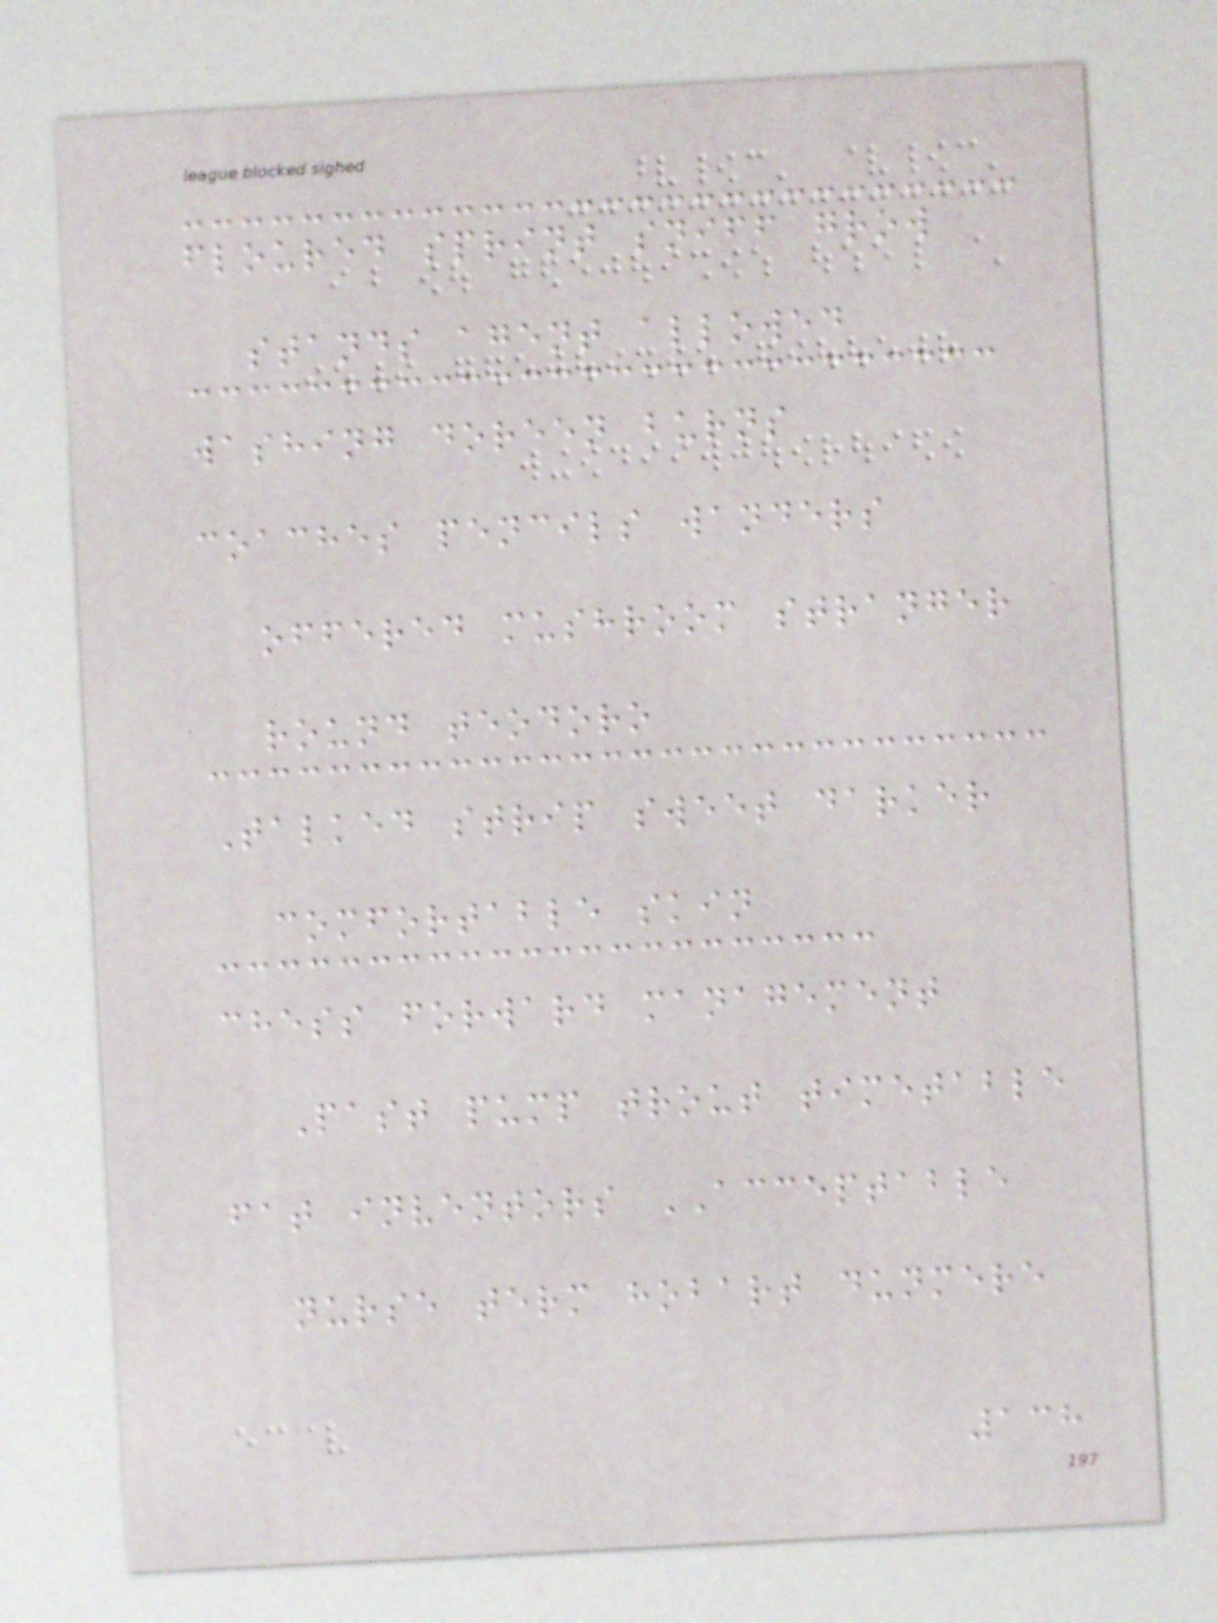floured sprint sniff grow
stands agent allowed
washing doreen burns
coaches pencils wanders
offered mushroom stranger
round teodoro
Talked strip sweet darker
comfortable skin
chess forward management
Past pump trout timetable
fat inventors ACCEPTABLE
nurse term hobart dunmere
138
